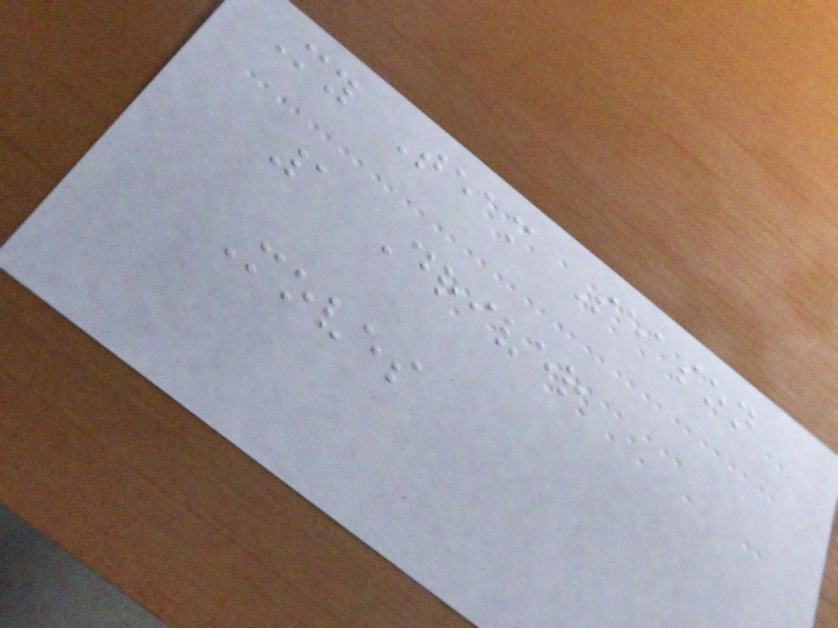My Team Season
1 Driver
Moves
